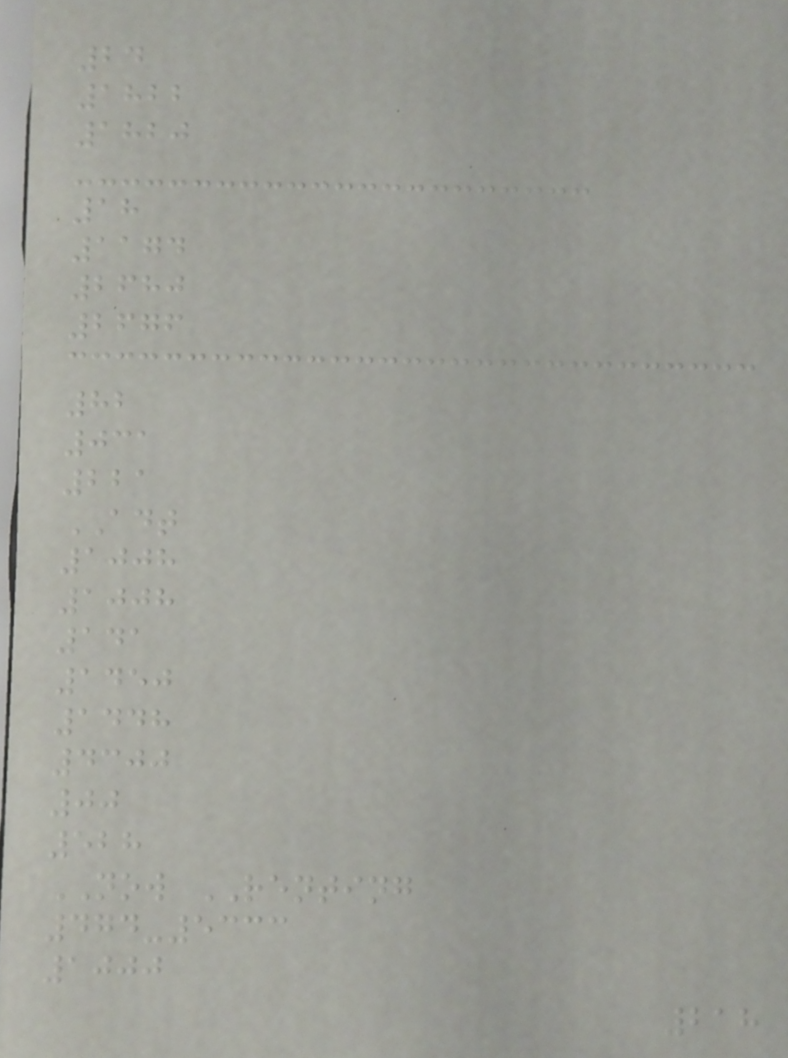24
1822
1820
18
1174
2680
2676
82
031
221
ADT
1008
1008
141
1450
1448
4300
00
528
NOW RENTING
474-5333
1000
218
